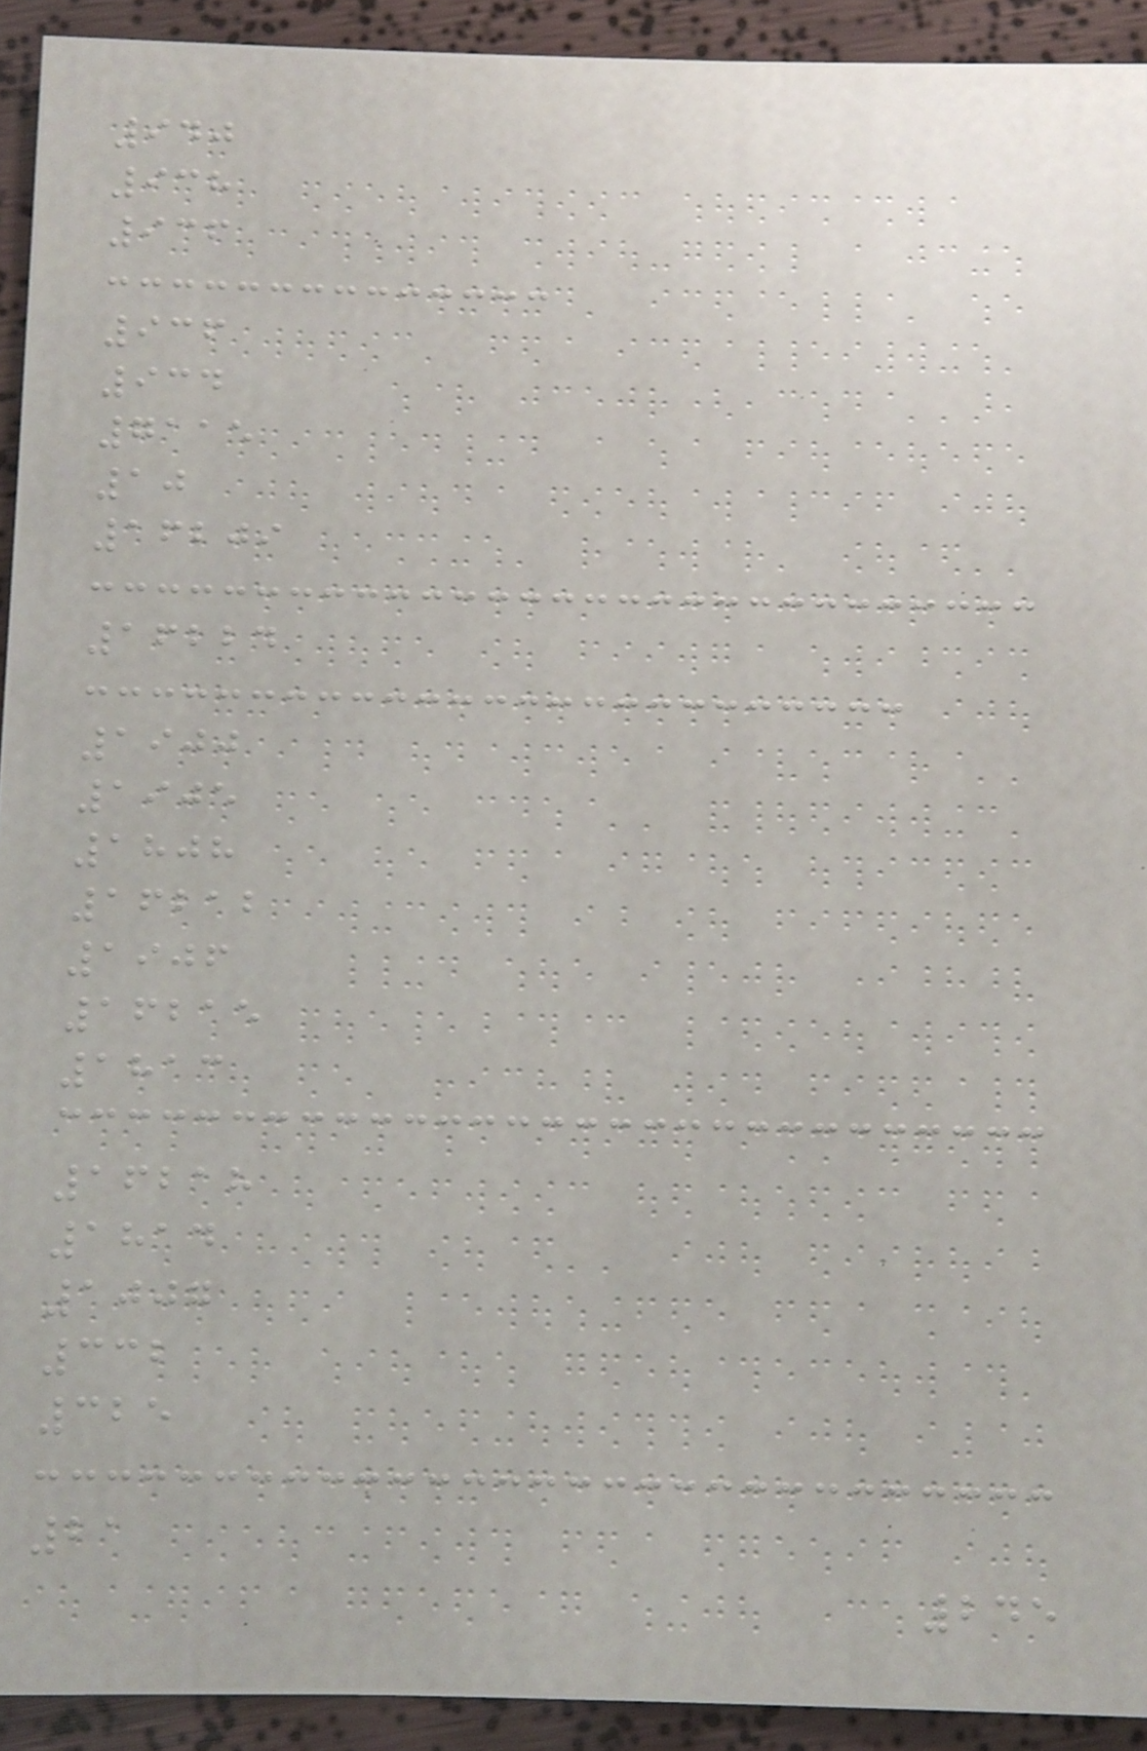940
938
936
936
934
7115
10
16209
16224
1900
1905
1808
16212
1906
16215
1813
16218
1814
1007
332
325
21
245
